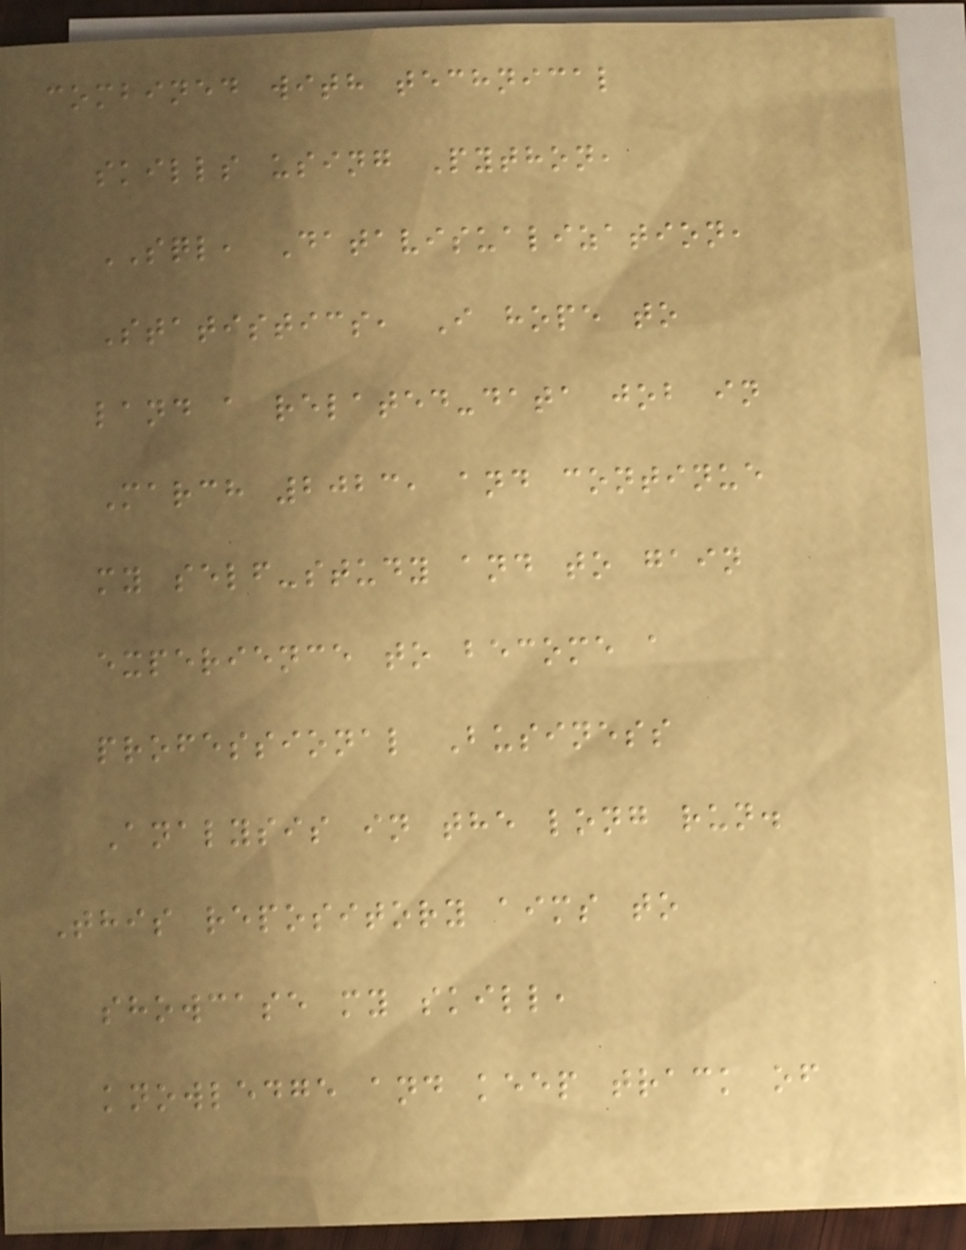combined with technical
skills using Python,
SQL, Datavisualization,
Statistics, I hope to
land a related-data job in
March 2023, and continue
my self-study and to gain
experience to become a
professional Business
Analysis in the long run.
This repository aims to
showcase my skill,
knowledge and keep track of
